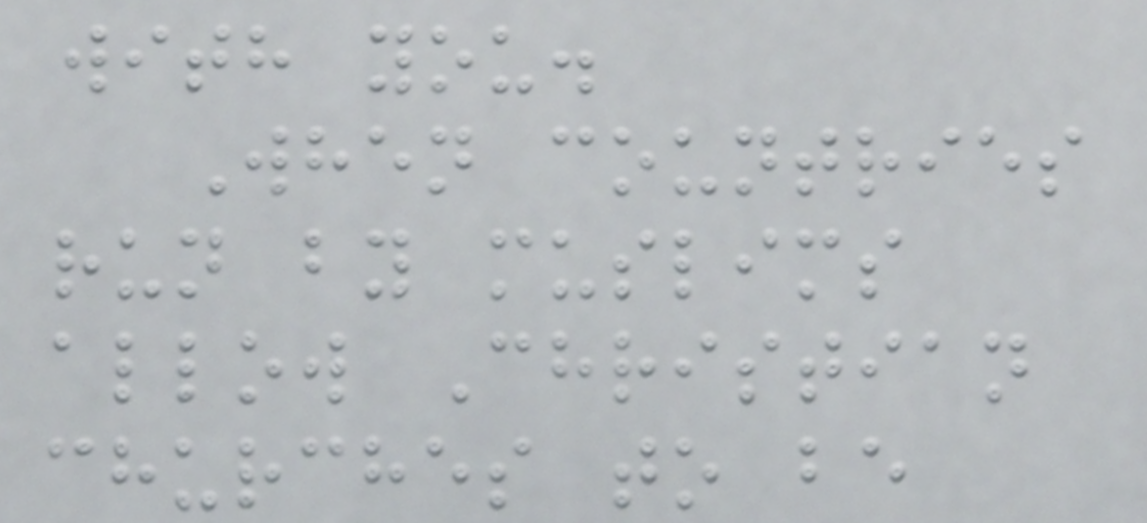with you.
When countries
run by muslims
allow Christian
churches to be
